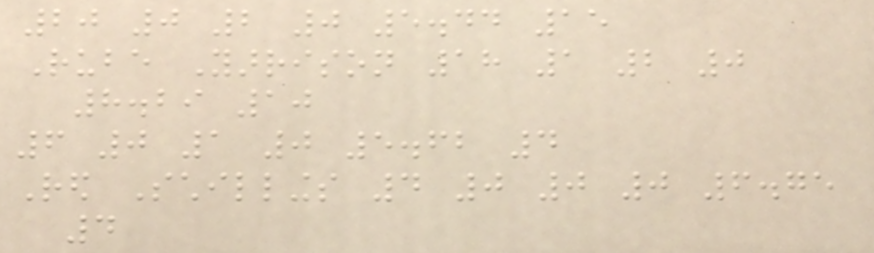20 0 2 0 5.44 15
Rube Yarrison 18 1 2 0
8.29 10
6 0 1 0 5.62 4
Red Schillings 4 0 0 0 6.75
4
